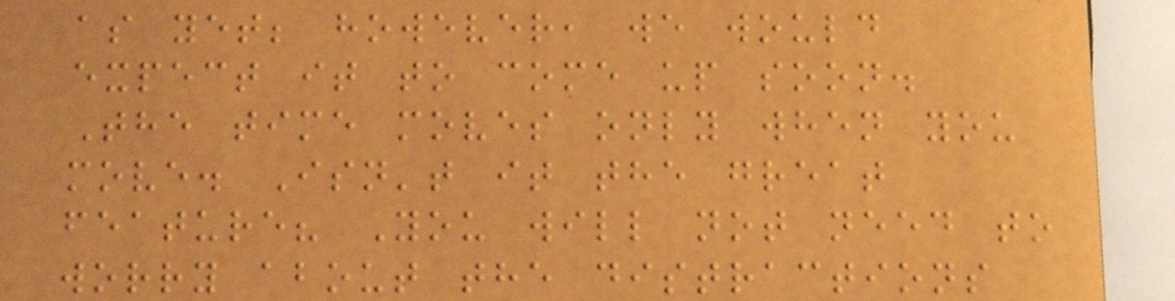as yet; however, we would
expect it to come up soon.
The time moves only when you
move. Isn't it the great
feature? You will not need to
worry about the distractions
